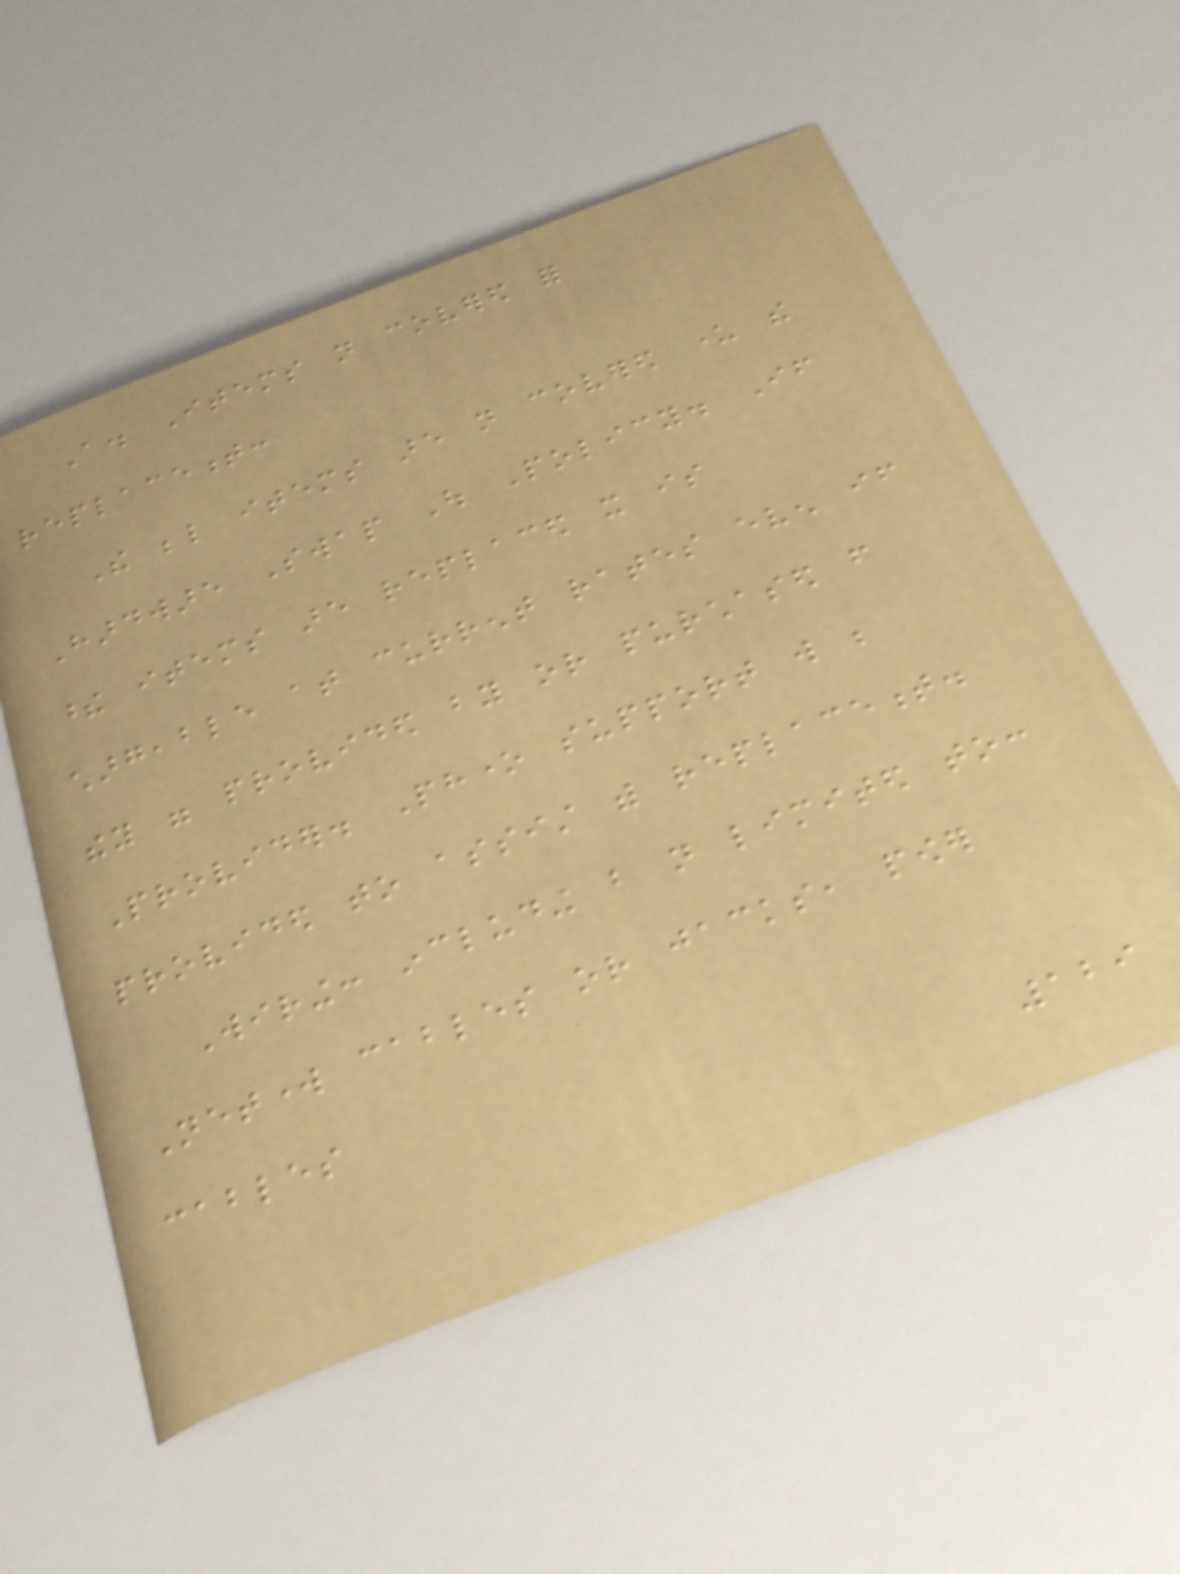A. Items not covered for
replacement:
The below items are not covered under the
Hardware Swap Out Policy. If
these items are replaced it is
chargeable at current rates even if
they were provided by or purchased from
Provider. Phone support will be
provided to assist with replacement.
Wiring: including but not limited to:
Network cables or jacks, power
cables
129
